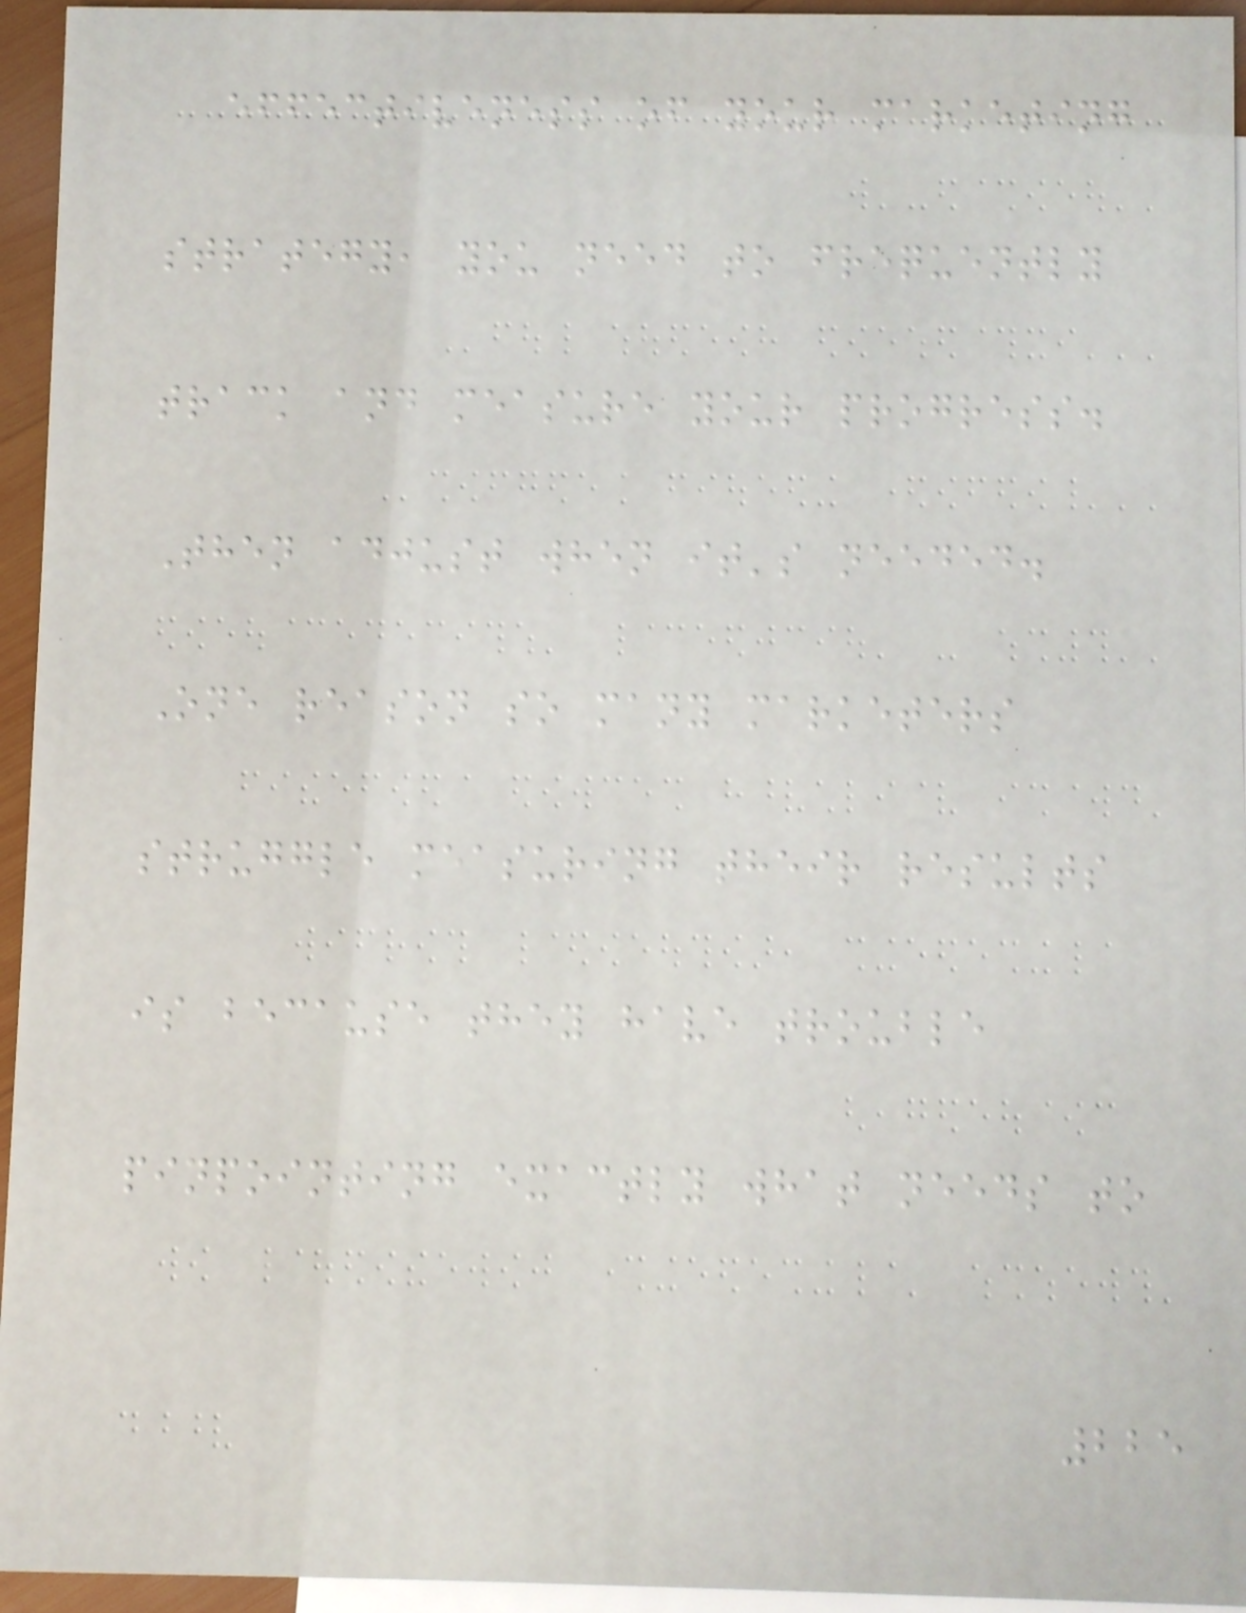effectiveness of your marketing
strategy, you need to frequently
track and measure your progress.
Then adjust when it's needed.
One reason so many marketers
struggle measuring their results
is because they have trouble
pinpointing exactly what needs to
225
